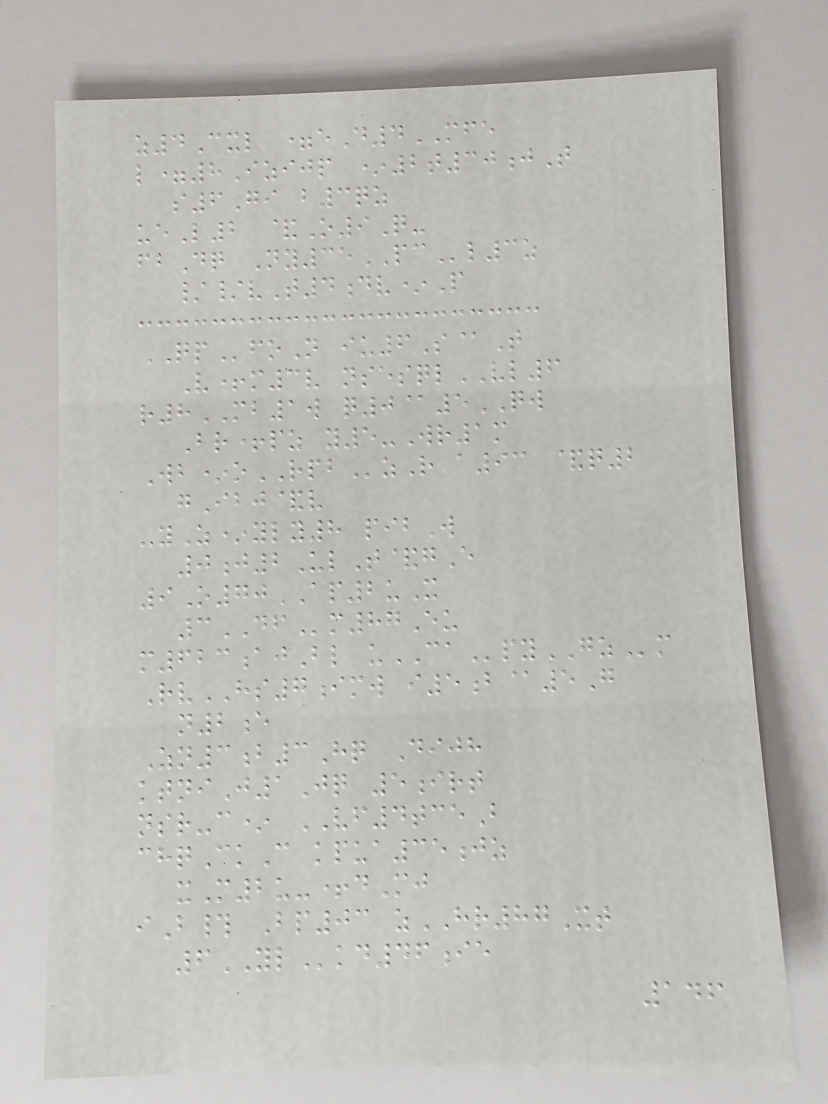z4Cxl =eD4MFE
l=8Izijp *2t30jT
s6Gi b3qz
ueL2 &O9Q-
fbDq Ny35PCl3z
//vT4dv*P
QPfoN iu6S@T
V+m3v nsesqlVL6
r8MB1w q0@5QW
Br+pz y5-Wr1m
Wb*oRPBzR a93 &q2
gIbj&v
-yZ*yly8 pibW
0j2UlT&gE
9O70AP2uX
3DFm87Eu
m623ajBl uCApyGZm
RvHS7imw i5b@5G
n2e
Zn3b3Hq Dijh
ktniJ1Jq 5irt
nsr-c* VF4tceB
chqCkC kpua35jz
xM2u-+dMj
iB# Bp03 zHR87Xt
6YLkd46ie
146
